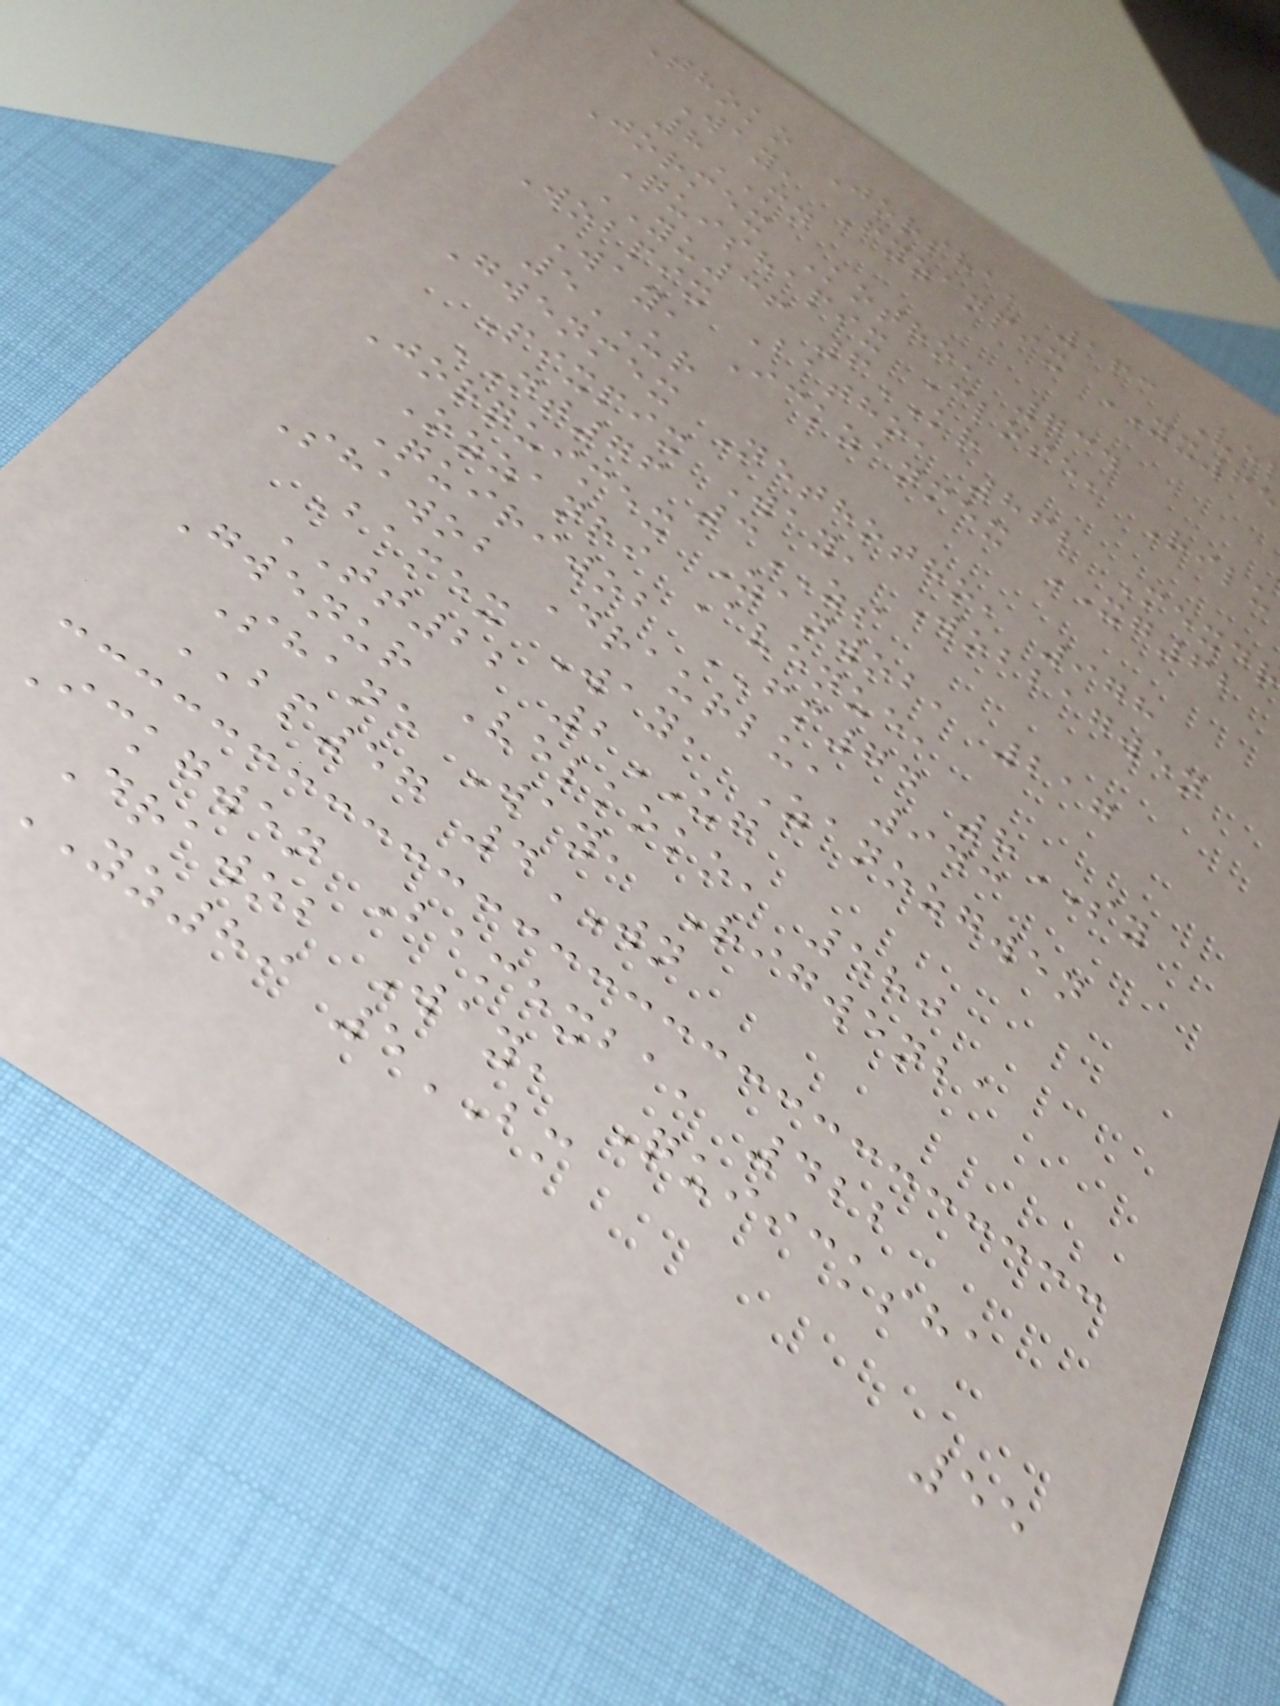Thoko Jorsha, 163 Ve
Way, Fyzanpix YX65
8MN
Jormex Kotho, 734
Quishapix Close, Rilu
YU36 6KR
Wobpix Batho, 862 Mexd
Way, Ickzanmex XG62
5UR
Gwenmex Nethotho, 978
Pixpix Way, Wobbagwen
NT76 3ZS
Jorquimex Zanwob, 217
Ozzanri Avenue,
Quiriwob FM74 8SY
Shawob Draurlu, 943
Bamex Way, Zanozgwen
TT22 2UG
Gwenur Velkoko, 580
Shane Way, Rigwenba
BP57 4WN
Ickgwen Bamexba, 422
Drawob Way, Quiicksha
YZ89 5BM
55
